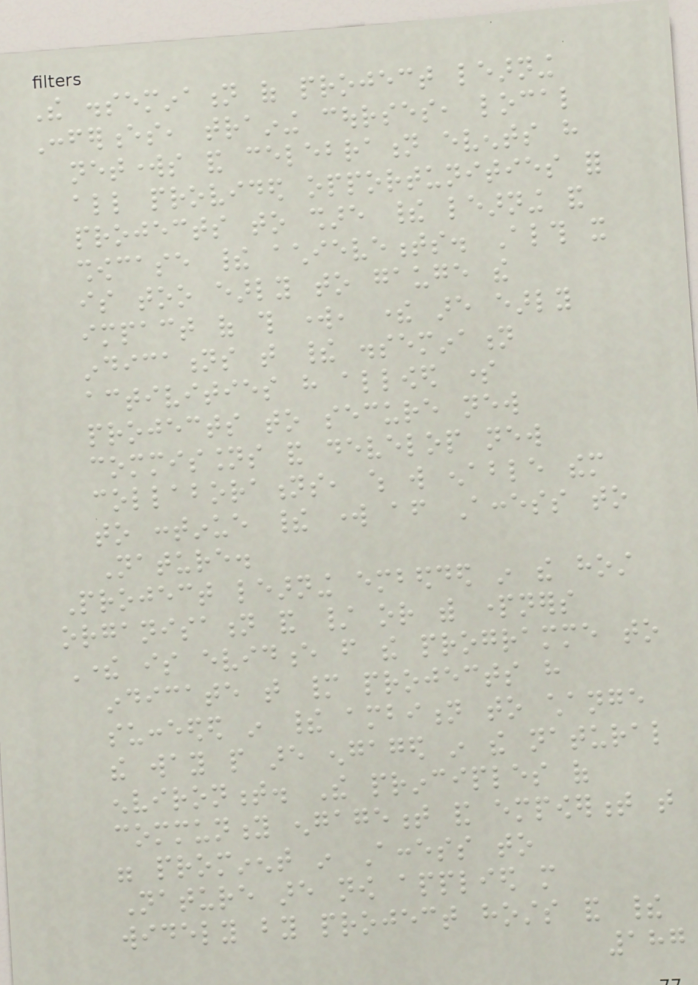The dissemination of project learning
Conferences, training courses, local
networks and celebration events have
all provided opportunities for
projects to share their learning and
showcase their achievements. Although it
is too early to gauge the
impact of this work, there are early
indications that their dissemination
activities have allowed some
projects to secure new
commissions and develop new
collaborations, which will enable them
to continue their work after Access to
Nature.
Project learning embedded in the host
organisation and / or with partners
There is evidence from the programme to
indicate that many projects have
succeeded in their ambition to change
the way people are engaged in the natural
environment. The principles of
community engagement and empowerment that
were prominent in Access to
Nature are now applied more
widely by project hosts and their
187
